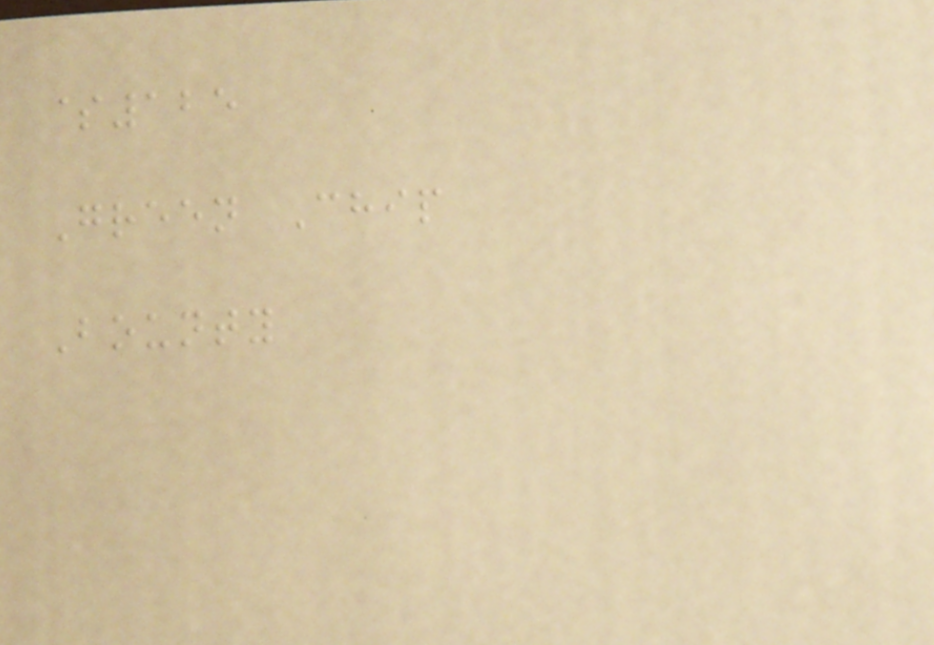$125
Green Chip
Bounty
